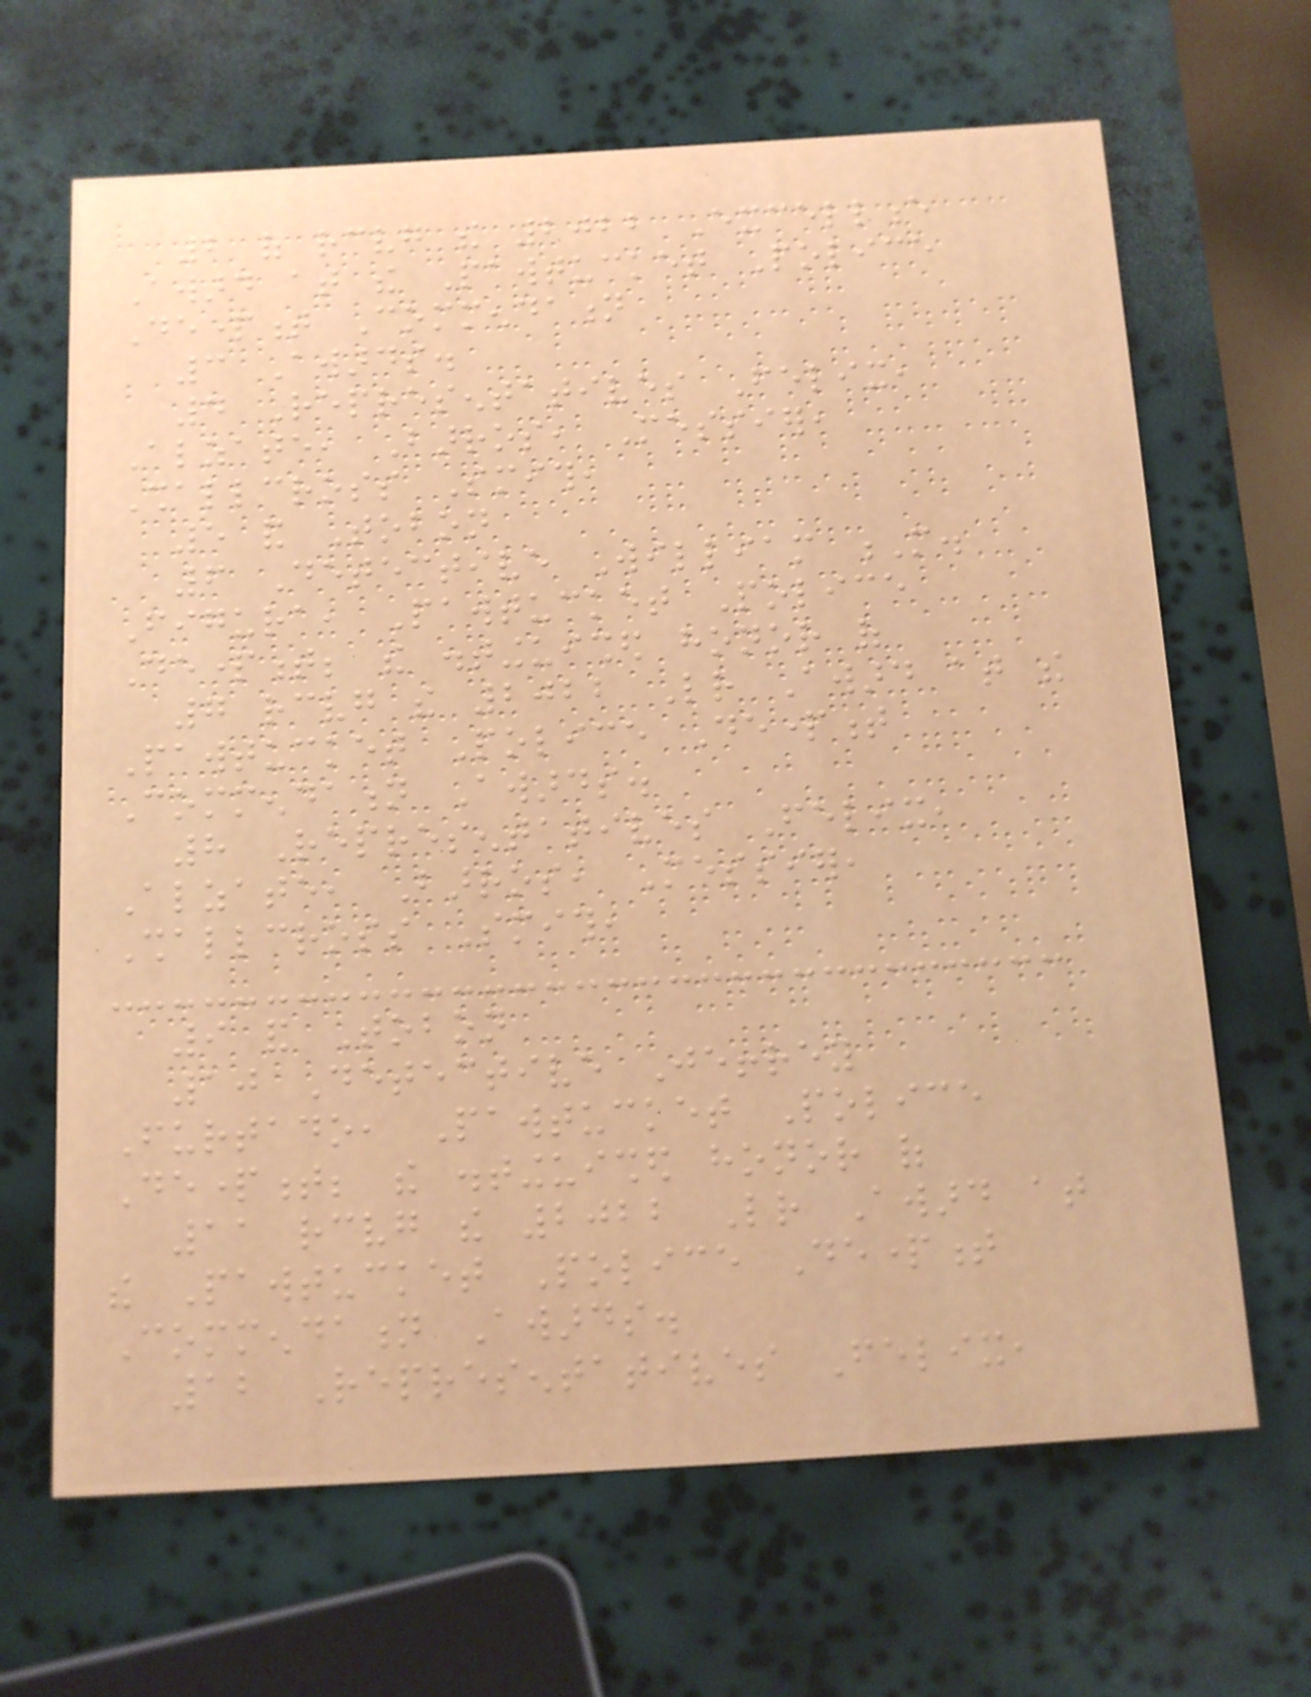2 of receiving the 2022 Excellence
Award at the Pawtucket Police
Department Commendation
3 Awards.
4 Representatives Felix,
Alzate, Barros, Messier,
Shallcross Smith,
5 and Tobon
6 Detective William M.
Figura, Pawtucket Police
Department; the distinguished honor of
7 receiving the 2022 Letter Award at the
Pawtucket Police Department
Commendation Awards.
8 Representatives Felix,
Alzate, Barros, Messier,
Shallcross Smith,
9 and Tobon
10 Detective Jeffrey
Furtado, Pawtucket Police
Department; the distinguished honor of
11 receiving the 2022 Letter Award at
the Pawtucket Police Department
Commendation Awards.
12 Representatives Felix,
